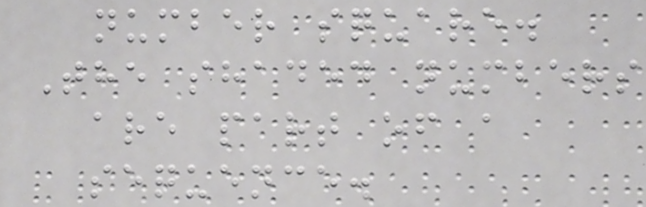number square.
The shaded numbers
are part of a
sequence.
